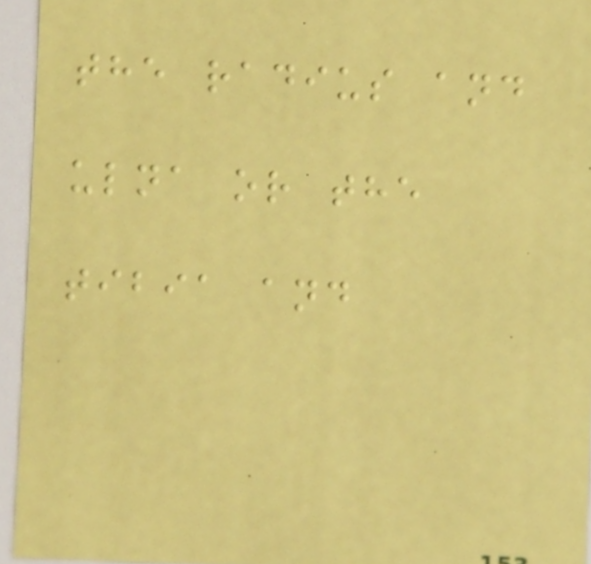the radius and
ulna or the
tibia and
